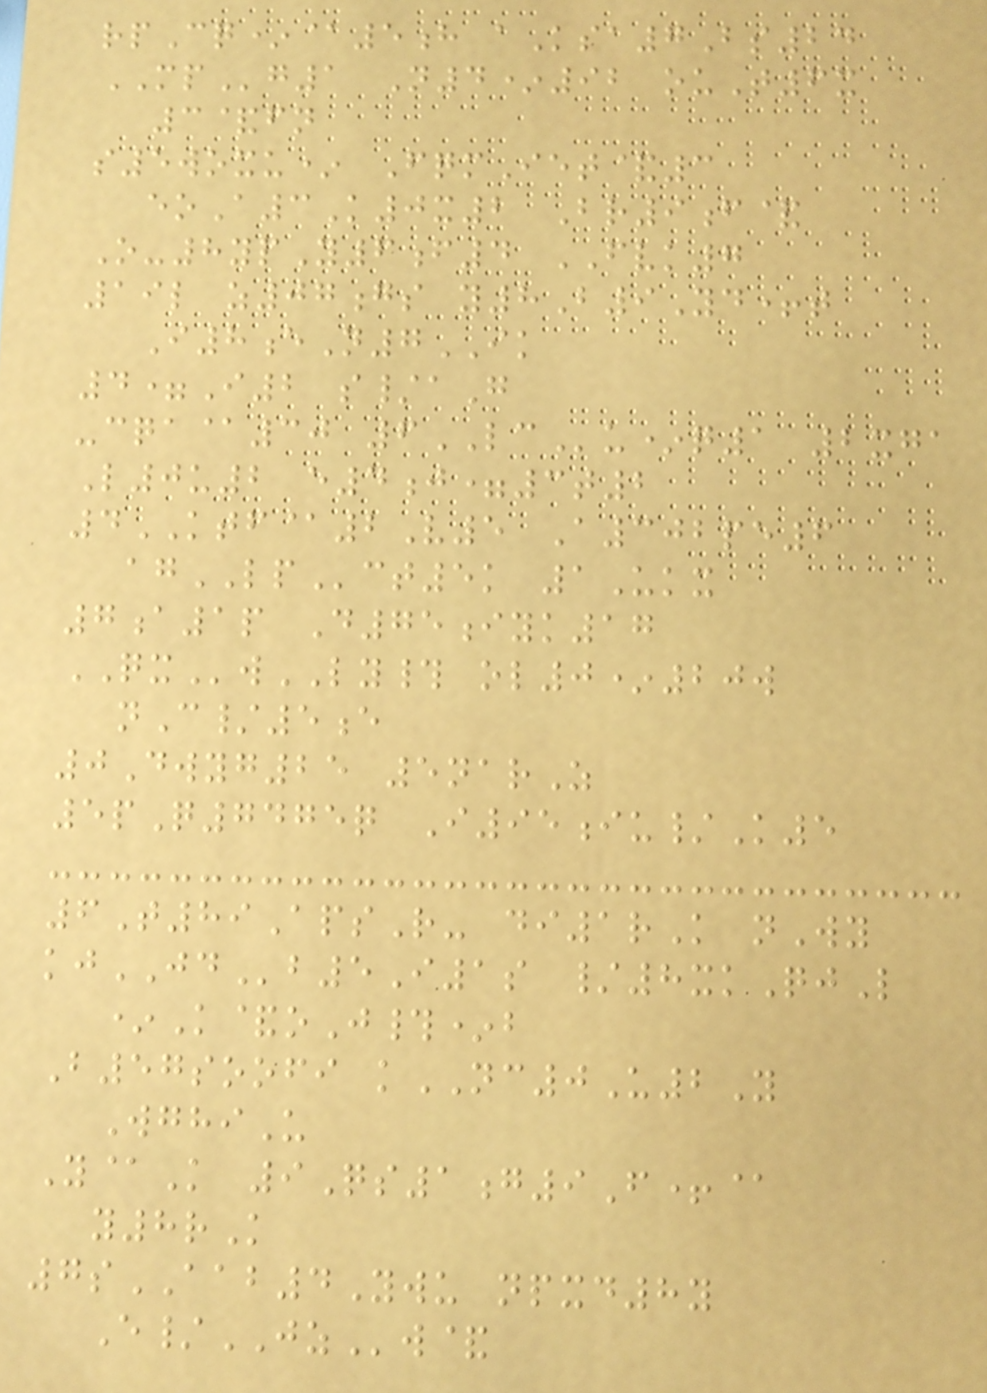rpCq*@5h aKsa7Bs24
MPg1 N4*92 ouT6x
3&fn
s5woxu* FqmIet&3
eoA3K0x2 Br9f&
O-8ypY6f4 FVK7
19l z07gs y8B9Yd+t
I8eN7IK
4=I2 s/aG
-cqa@30 6LCu*q1 2xga
L0u2 e4j=3t2
4KTF@2V5 A302pe6
agLPct5k 1Ukx
7a1p D75iyk17
QXwLY# ol0*20w
nC/5e
0Dwyg25 5narZ
5pQ7475q I95iu/K5
6T89ApsR- di1rK nWy
kjJDb5I1s /8xkQjL
*K&oJ#*b
B57soofi kNC0U2Y
WghiU
Y@K 9Qs1g9F+@
y8rK
7sAAB4Ywu npxd8y
E/JZw&
